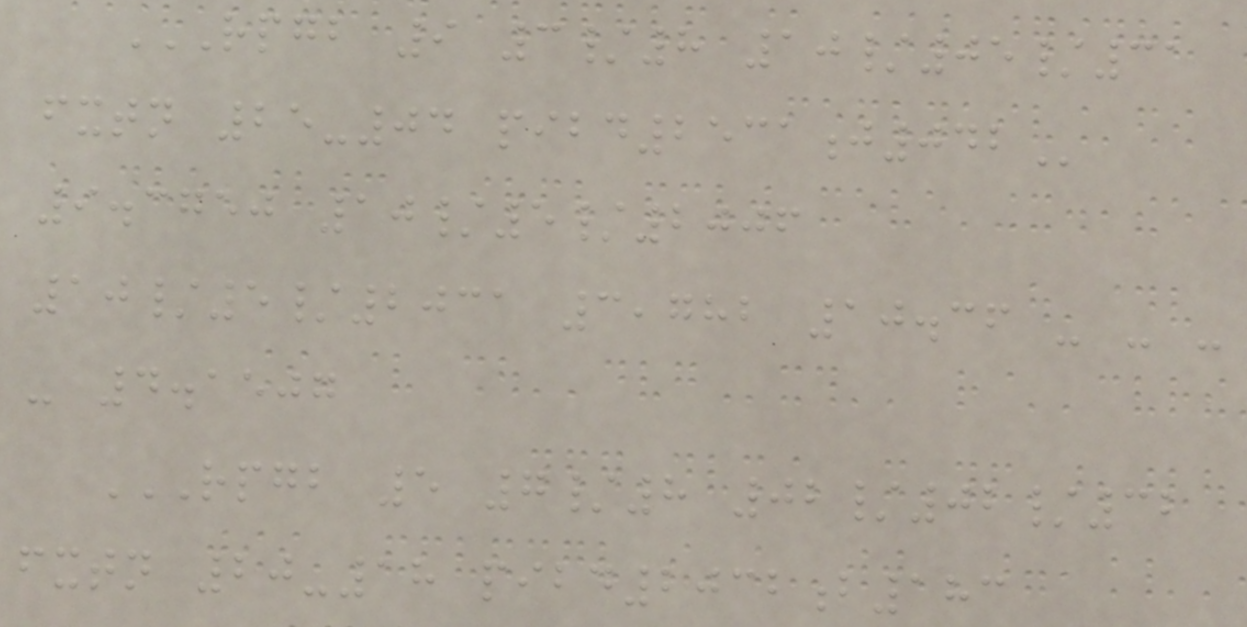RPGB 9 3/8 10/05/31
FXTN 25-04 PIBD2531J042
9.3750 10/5/2006
10/5/2031 3,782 10.36 - - -
- 4.1507
RPGB 5 7/8 02/02/32
FXTN 20-18 PIBD2032B183
